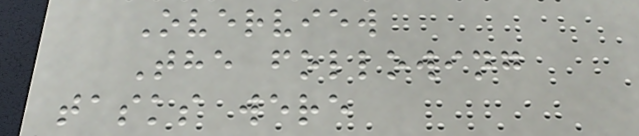Overview
The following
tasks were
